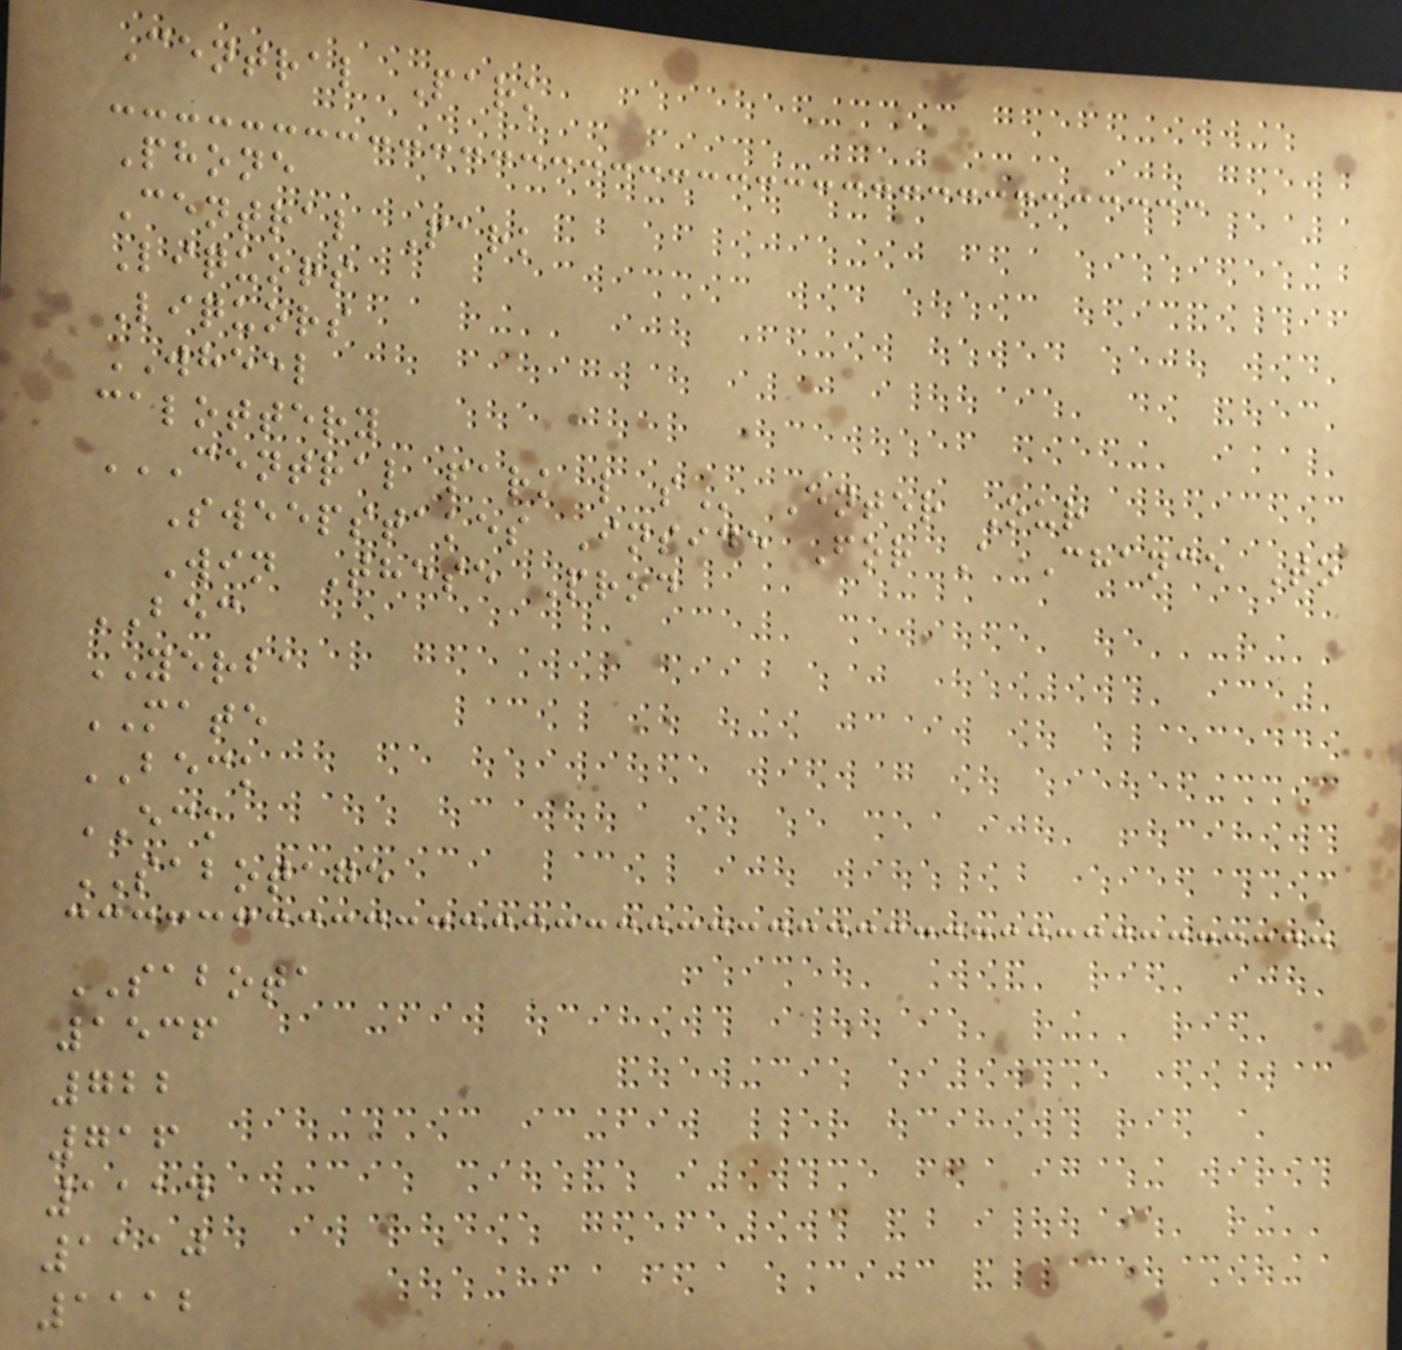Central Park
Phone
Central Park
Liquors
Liquors
WHEEL
calottery
CENTRAL PARK L S Enter Our
Sweepstakes Inside For A Chance To
Win These Prod
BEC
YERBA
MATE
BECK
ECK
SABOTAGE
SABOTA
1536
722
716
1114
1110
1112
